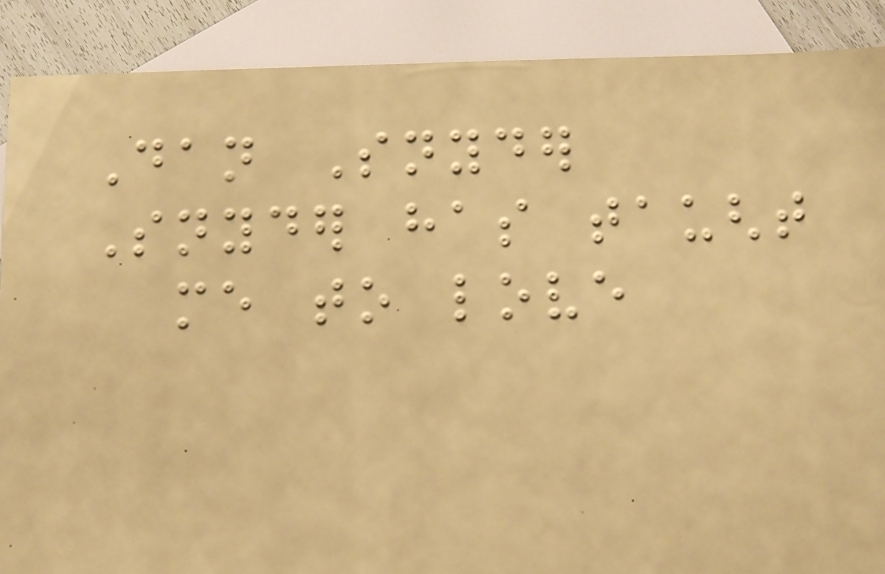Dan Snyder
Snyder has taught
me to love
